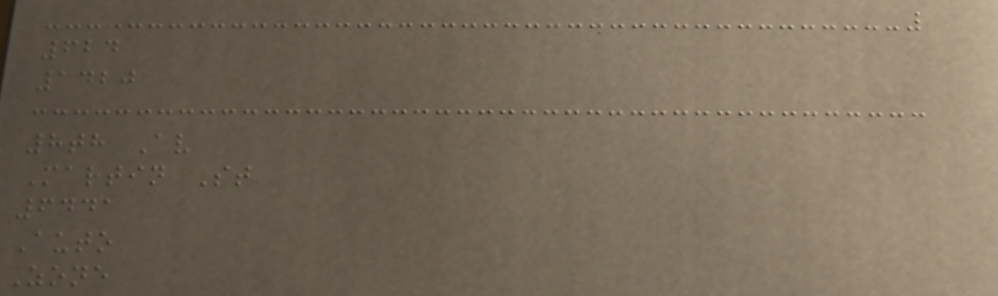624
1420
8th Av
Martin St
6441
Auto
Zone
